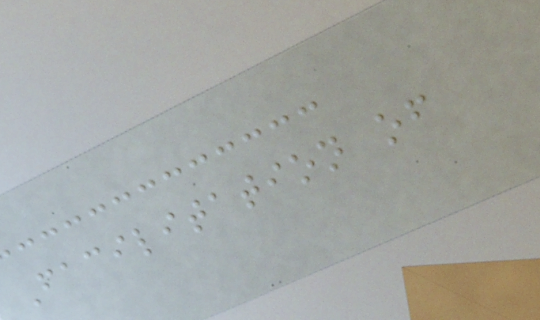Facilitation of
